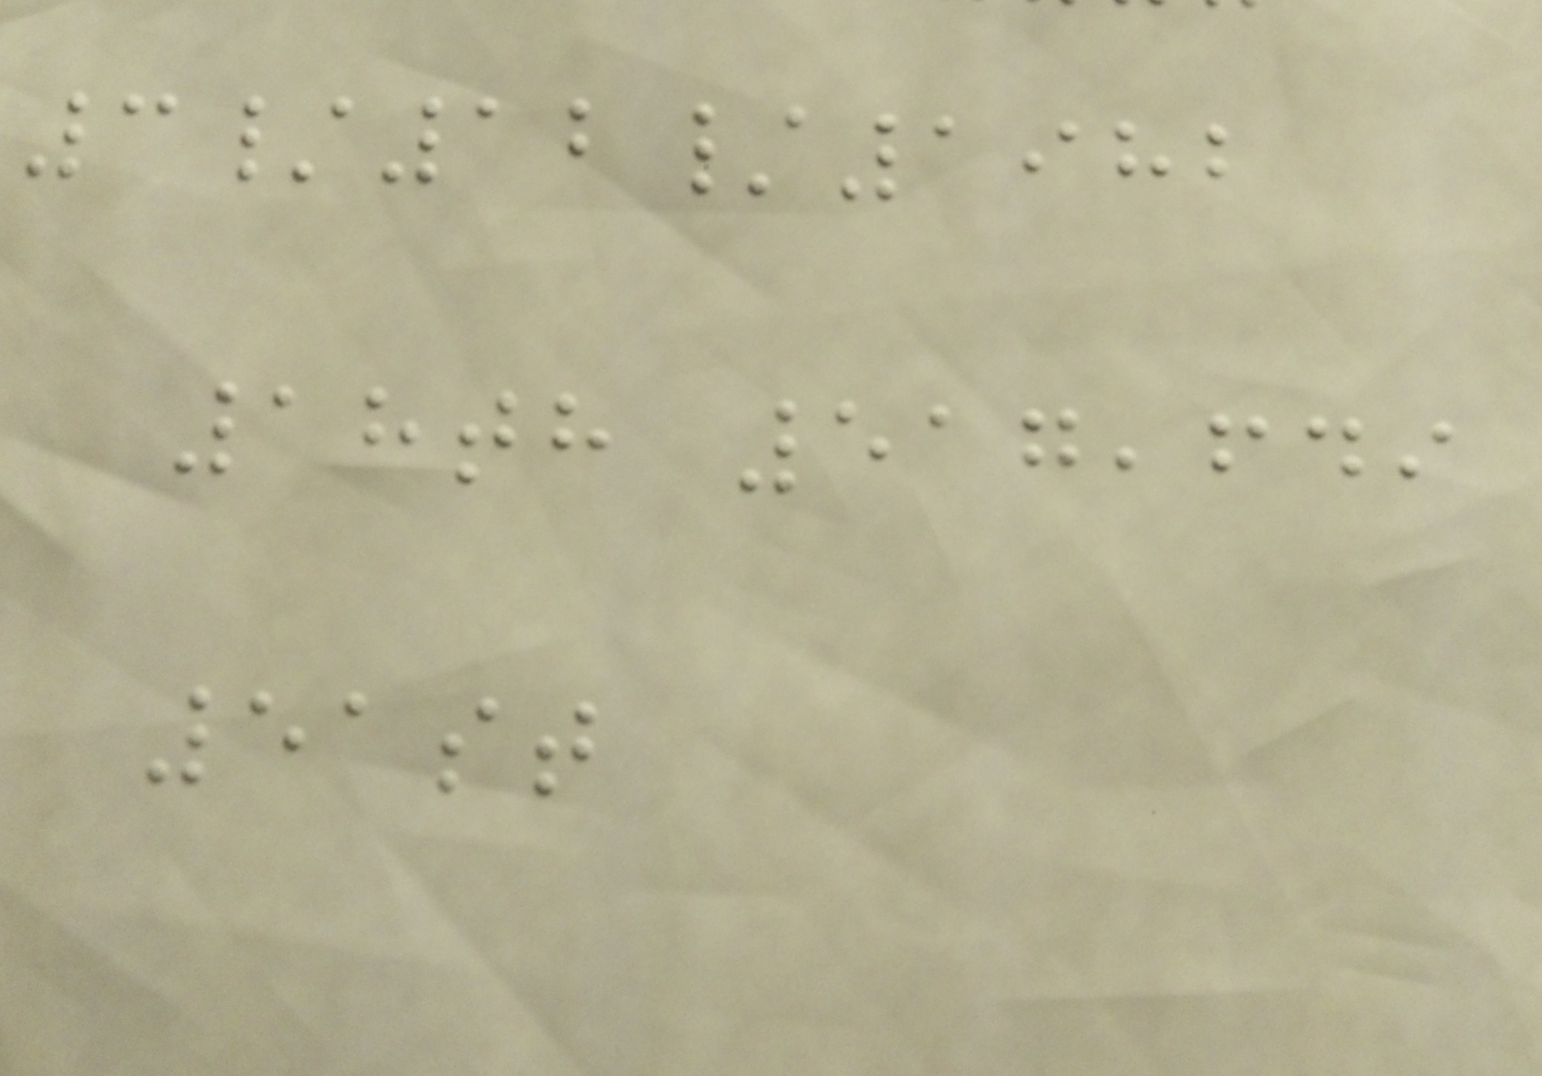3/12/1982
18th 517,649
51st
